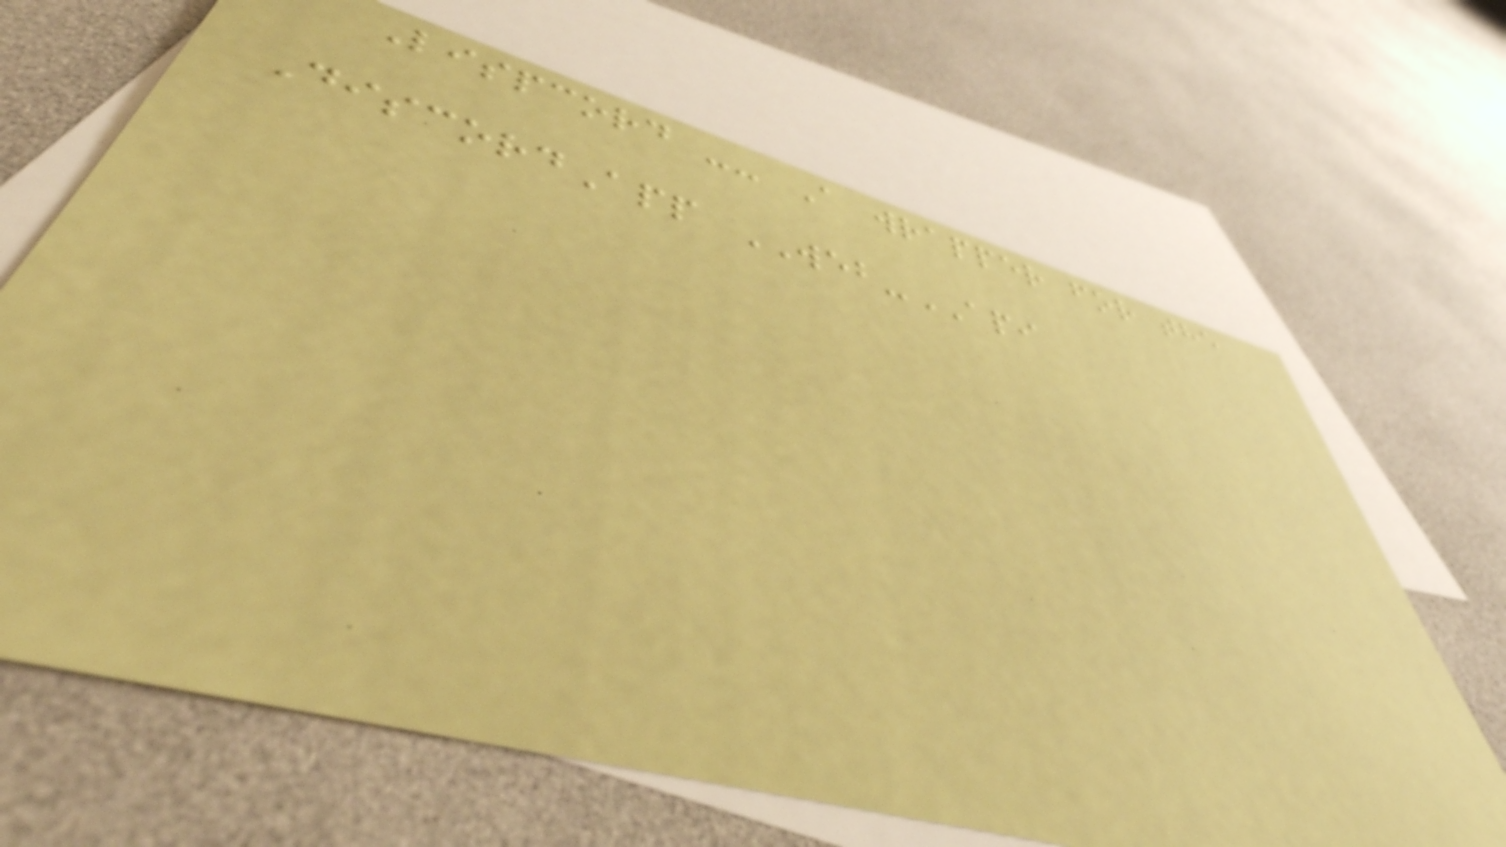Lispcord -- A wrapper for the
DiscordApp WEB-API
